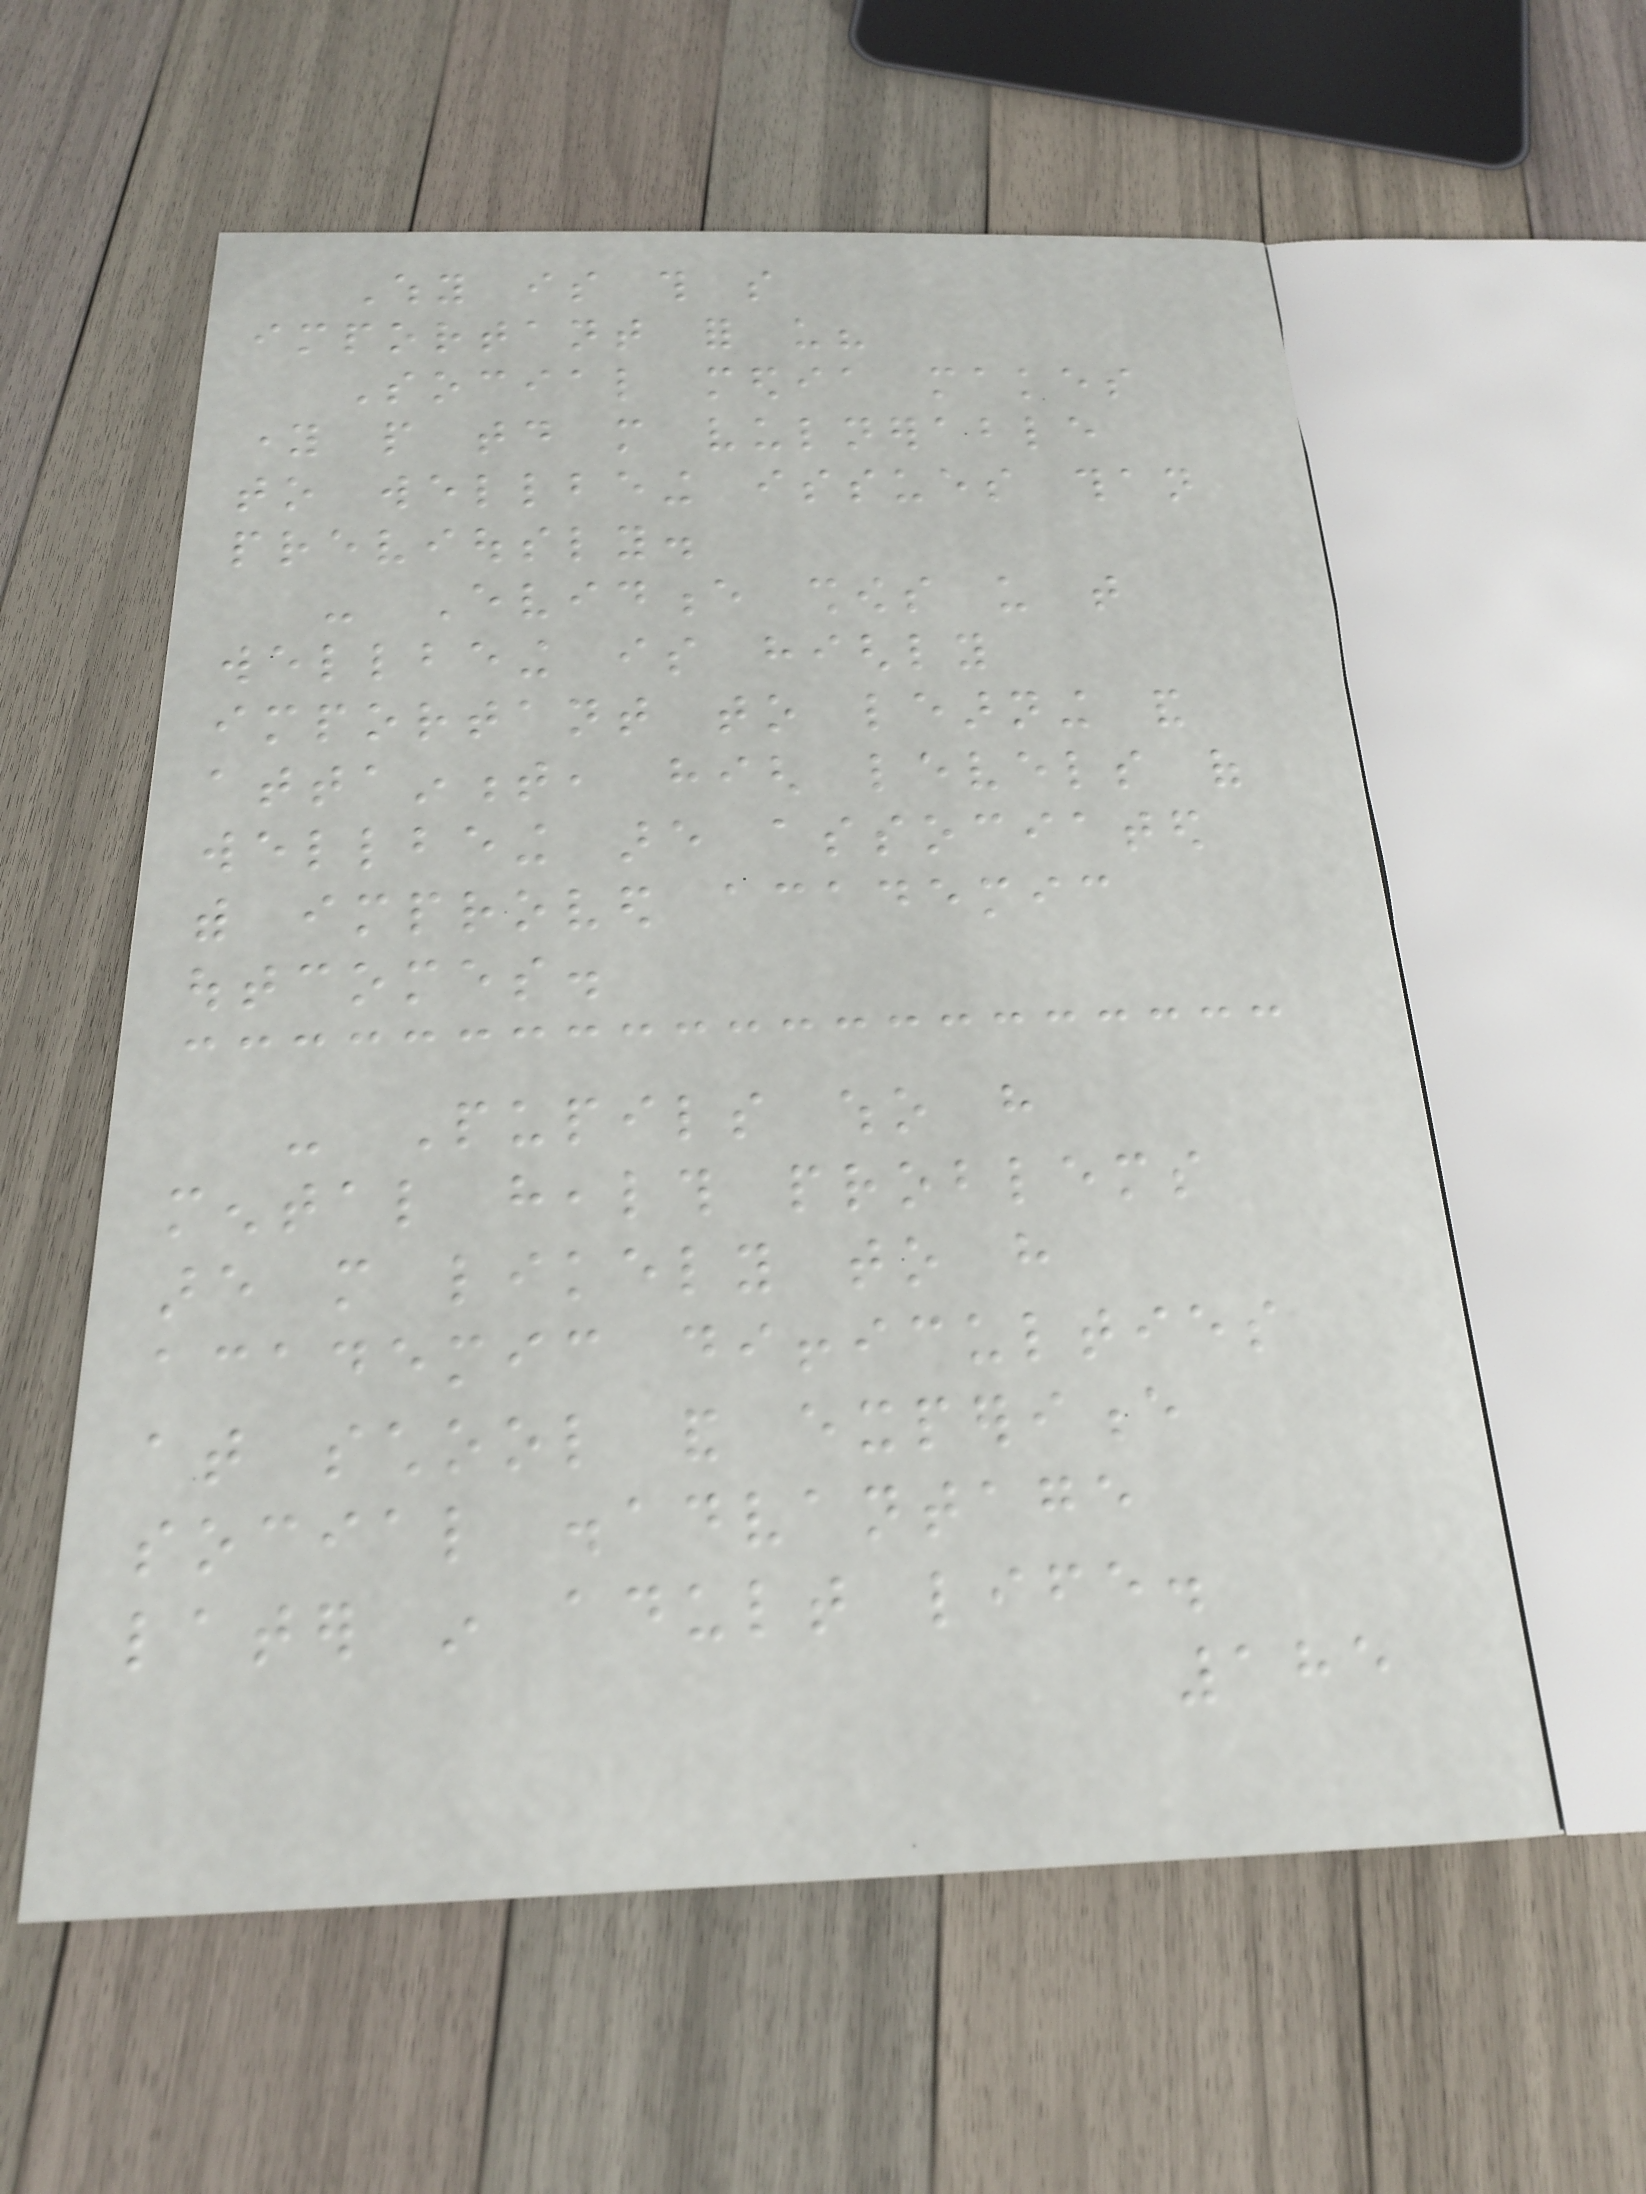Why is this so
important for us?
Social media makes
young people today more vulnerable
to wellbeing issues than
previously.
- Evidence shows us that
wellbeing is highly
important to learning and
attainment, high levels of
wellbeing are associated
with improved academic
outcomes.
- Pupils who have
mental health problems
are more likely to have
academic difficulties
at school and experience
social disadvantage
later in adult life.
185
